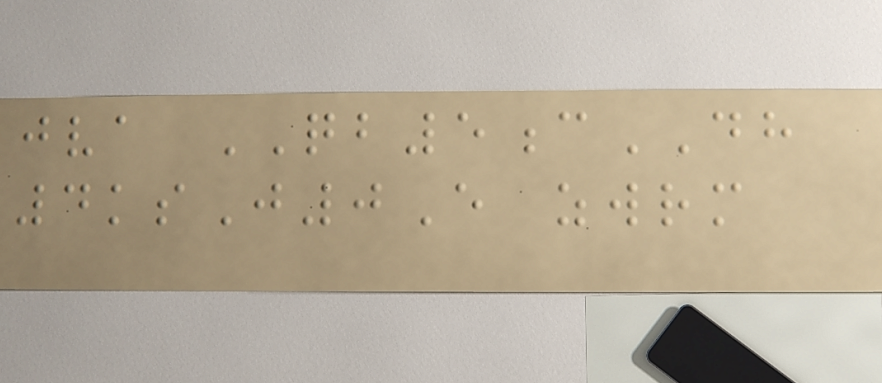jva QB5cDH
4ksJ0E zwrm
